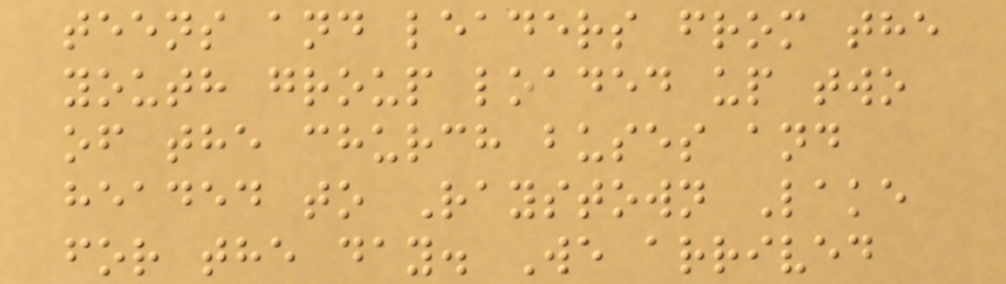teens and leaders from the
youth group loaded up two
of the church buses and
headed to Raystown Lake
for the day. We arrived
